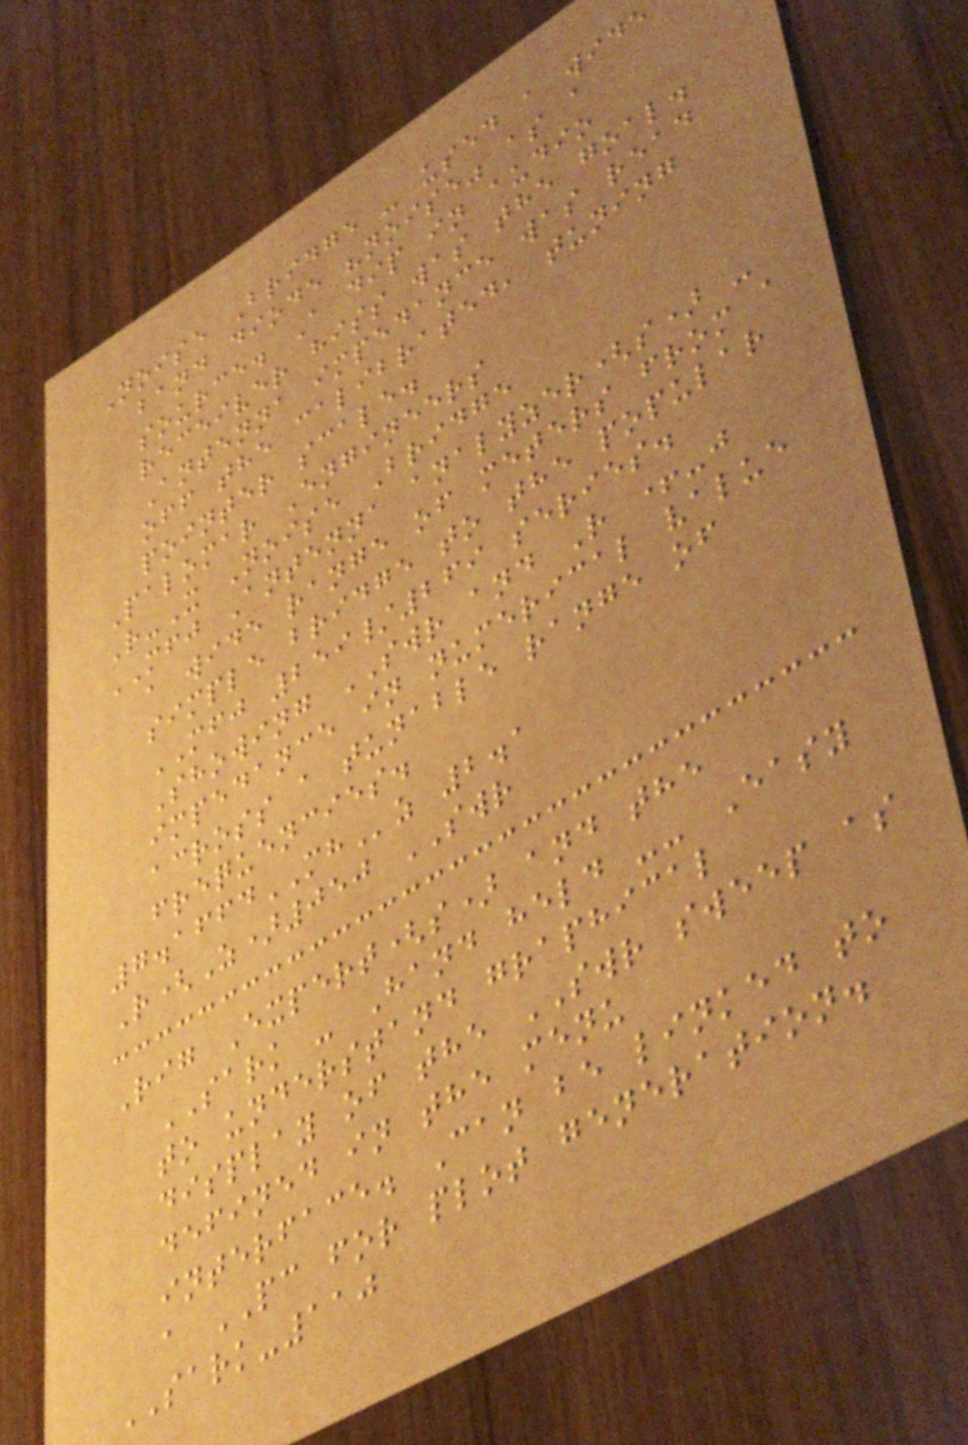Noise Bridge - used a wide
band diode "noise" as a
source. A dip in audio
receiver hiss was the goal.
Antenna impedance was read
off the calibrated, tuning
pointer scale.
Palomar Engineers
R-X Noise Bridge
MFJ Antenna analyzer(s) -
a wide range of meters from a
simple bridge to the popular
MFJ 259/269 series.
Showing SWR and R +-j
impedance in numerical value
across a tunable range of
frequencies.
7.1664MHz 2.1
R(Z)050 SWR
Rig Expert(s) and the
SARK - Hand held -- Easy
to understand graphical
display of the SWR sweep as
defined in the menu
interface. Can be linked to
a PC for plot generation.
SARK-110
